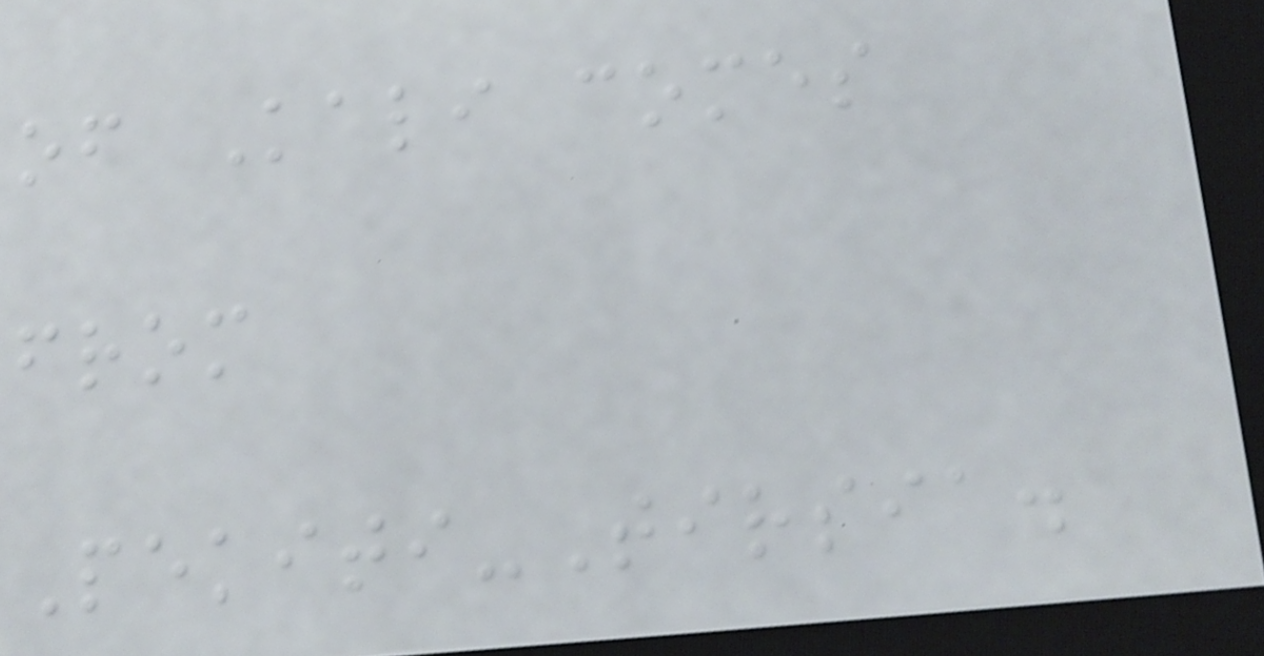of Kali comes
from
Pekiti-Tirsia.
